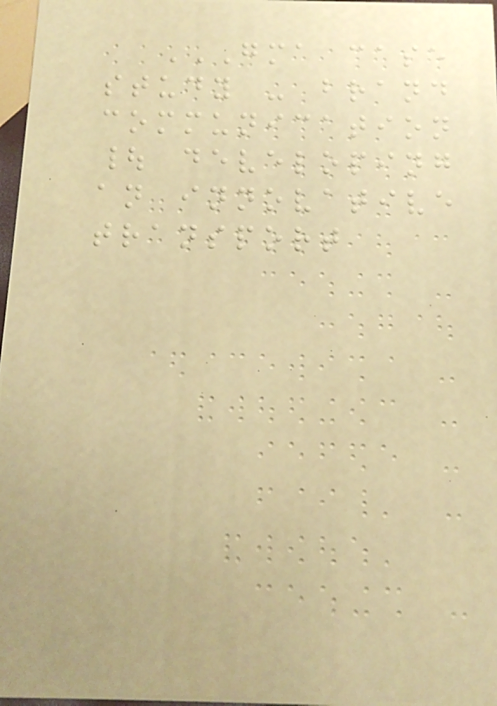GMA CASE
STUDY - BRAND
COMMUNICATION
| DEVELOPING
AN INNOVATIVE
TRANSPORT
